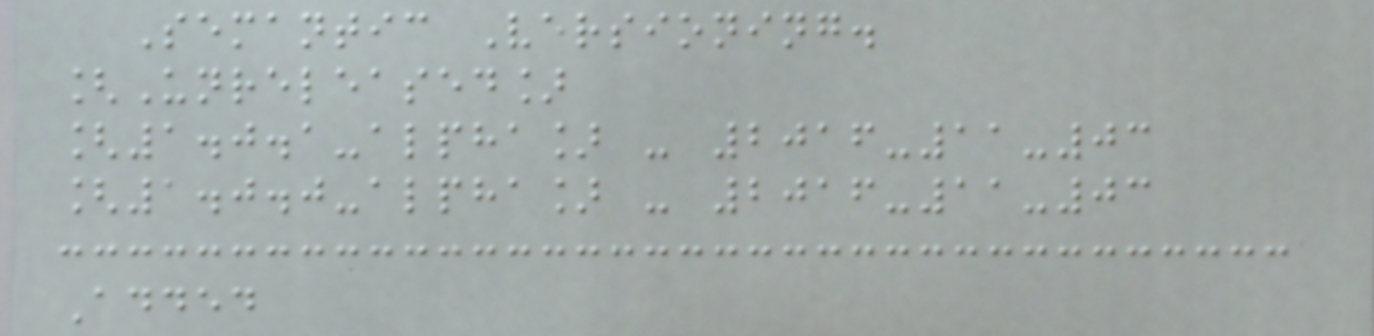Semantic Versioning.
[Unreleased]
[1.0.1-alpha] - 2016-11-03
[1.0.0-alpha] - 2016-11-03
Added
